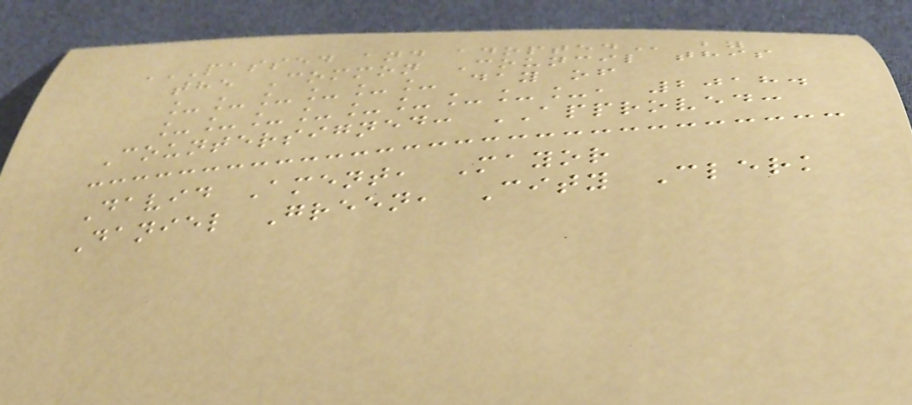PASSED AND ADOPTED by
the Common Council this
______ day of
_________, 2018.
Countersigned: APPROVED:
David Ament, Mayor
Daniel Green, City Clerk
